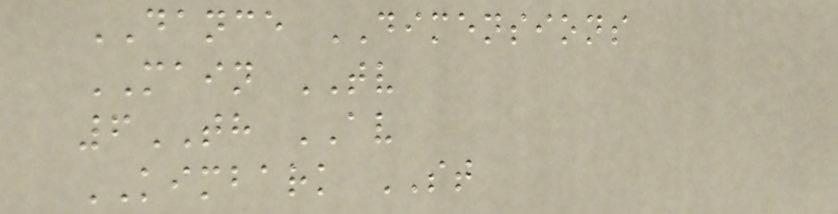DANCE DIMENSIONS
MAIN TV
6TH AV
KIMBARK ST
